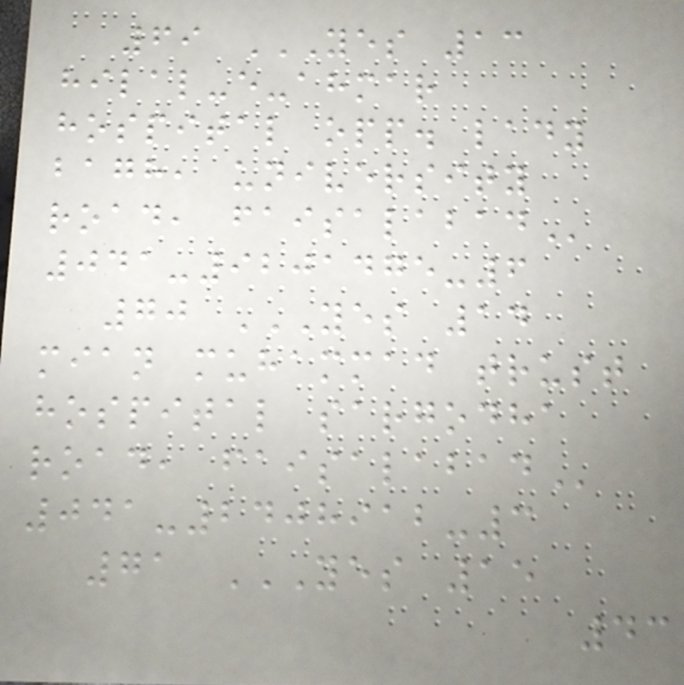69 YES 13
HILAL-E-AHMAR
HOSPITAL OPP. LADY
BAGH, UNIVERSITY
ROAD, FAISALABAD
041-9201475-6
70 YES 14
MIAN MUHAMMAD TRUST
HOSPITAL SARGODHA
ROAD, FAISALABAD
041-2408912-3
71 YES 15
43
